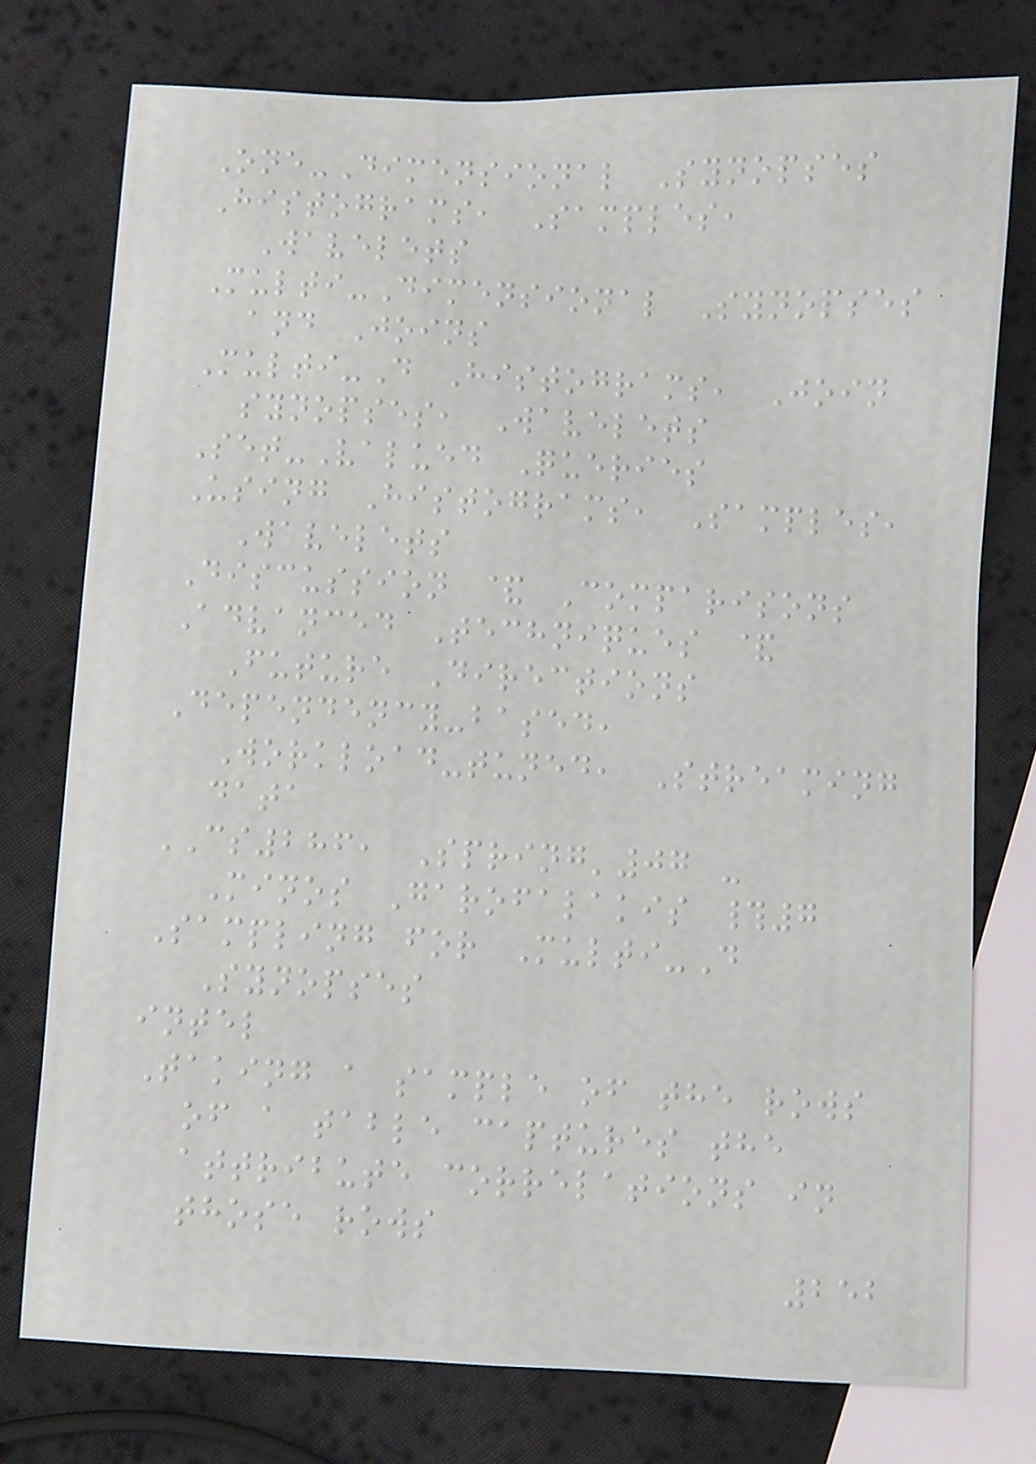One-Dimensional Synopses
Histograms, Samples,
Wavelets
Multi-Dimensional Synopses
and Joins
Multi-D Histograms, Join
synopses, Wavelets
Set-Valued Queries
Using Histograms, Samples,
Wavelets
Discussion & Comparisons
Advanced Techniques &
Future Directions
Dependency-based,
Workload-tuned, Streaming
data
CS286, Spring'07 -
Minos Garofalakis #7
Sampling for Multi-D
Synopses
intel
Taking a sample of the rows
of a table captures the
attribute correlations in
those rows
252
